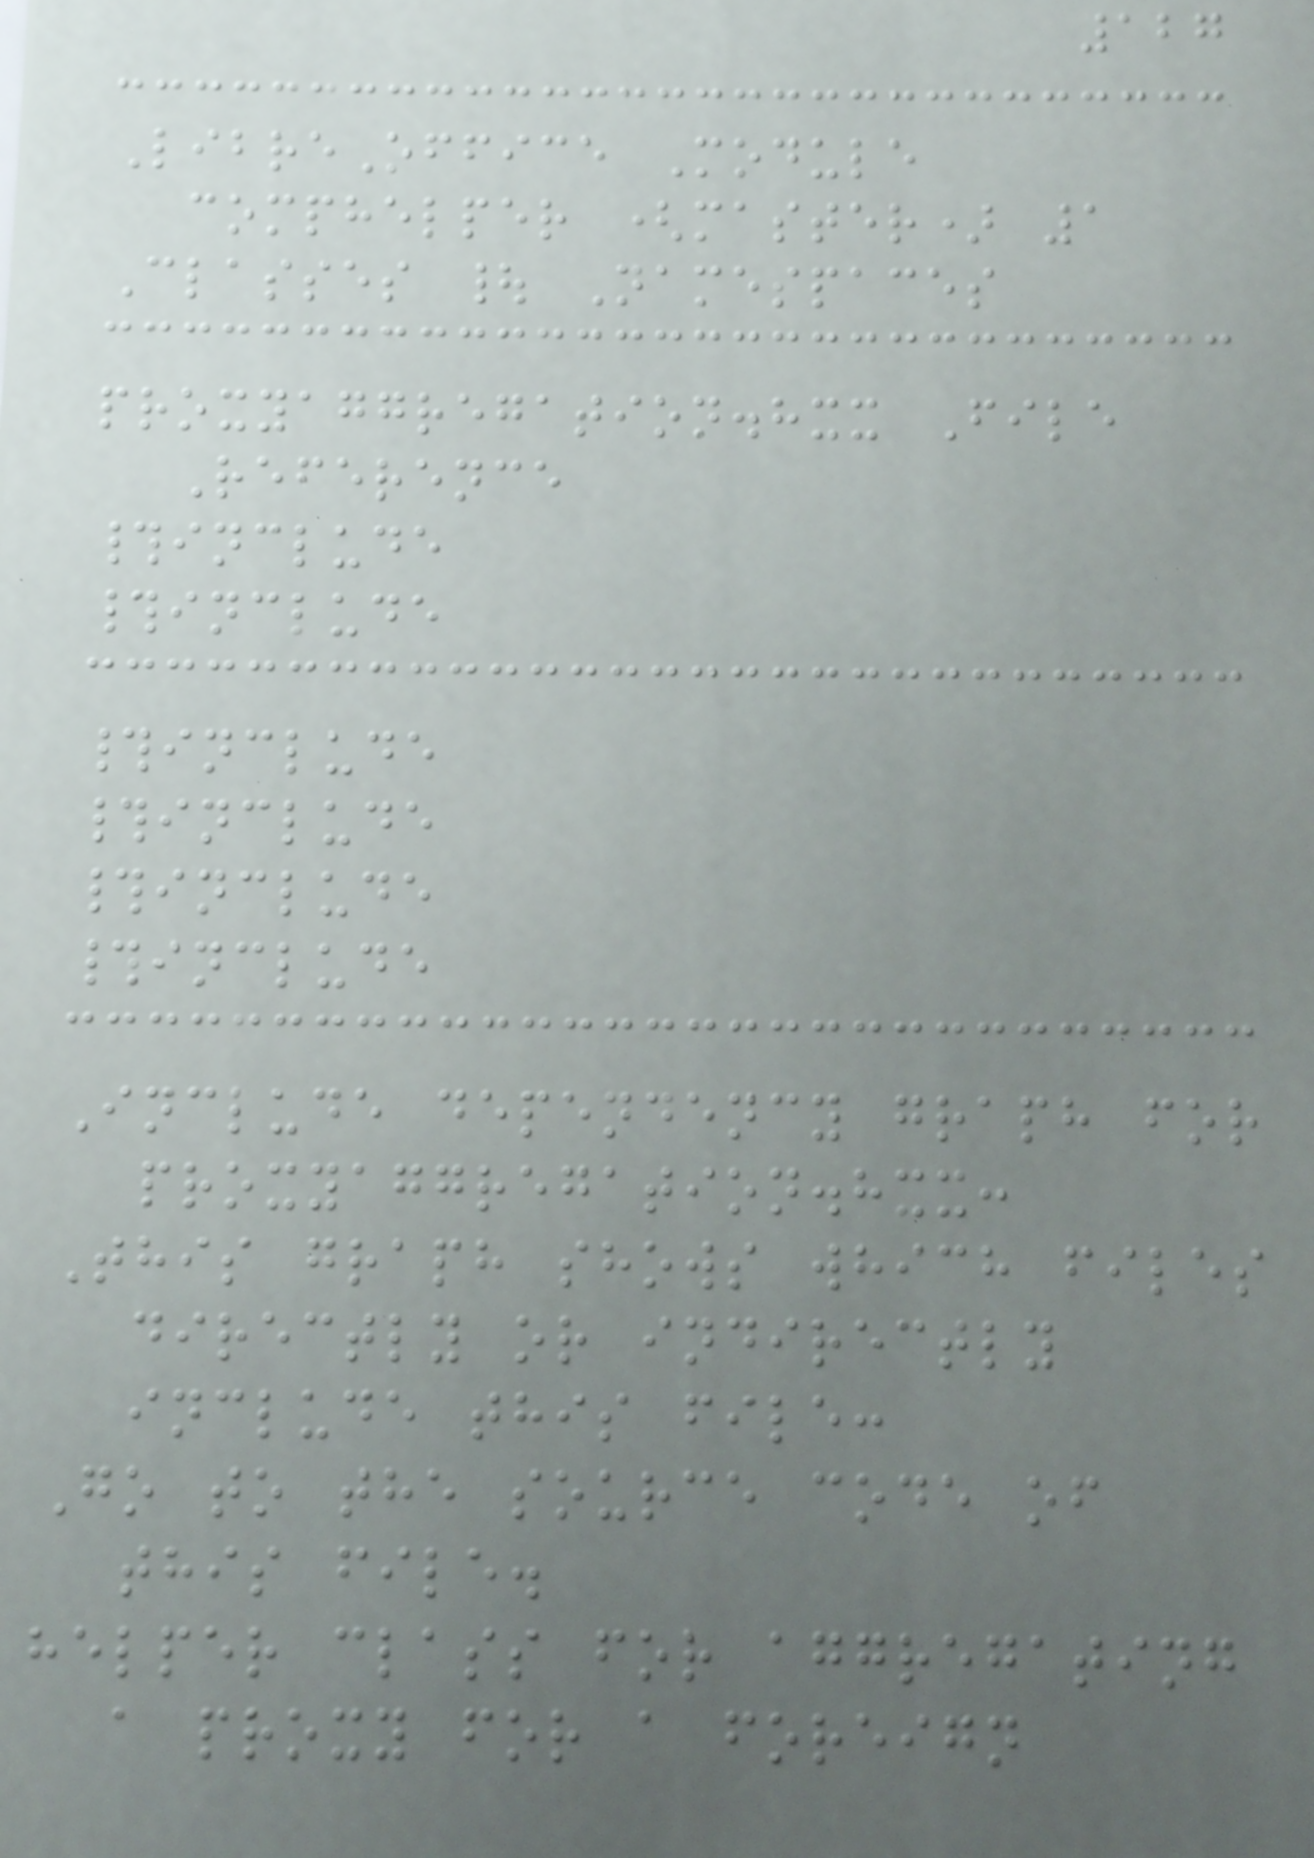127
LibreOffice Module
comphelper (master) 1
Classes | Namespaces
proxyaggregation.hxx File
Reference
#include
#include
#include
#include
#include
#include
Include dependency graph for
proxyaggregation.hxx:
This graph shows which files
directly or indirectly
include this file:
Go to the source code of
this file.
helper class for aggregating
a proxy for a foreign
